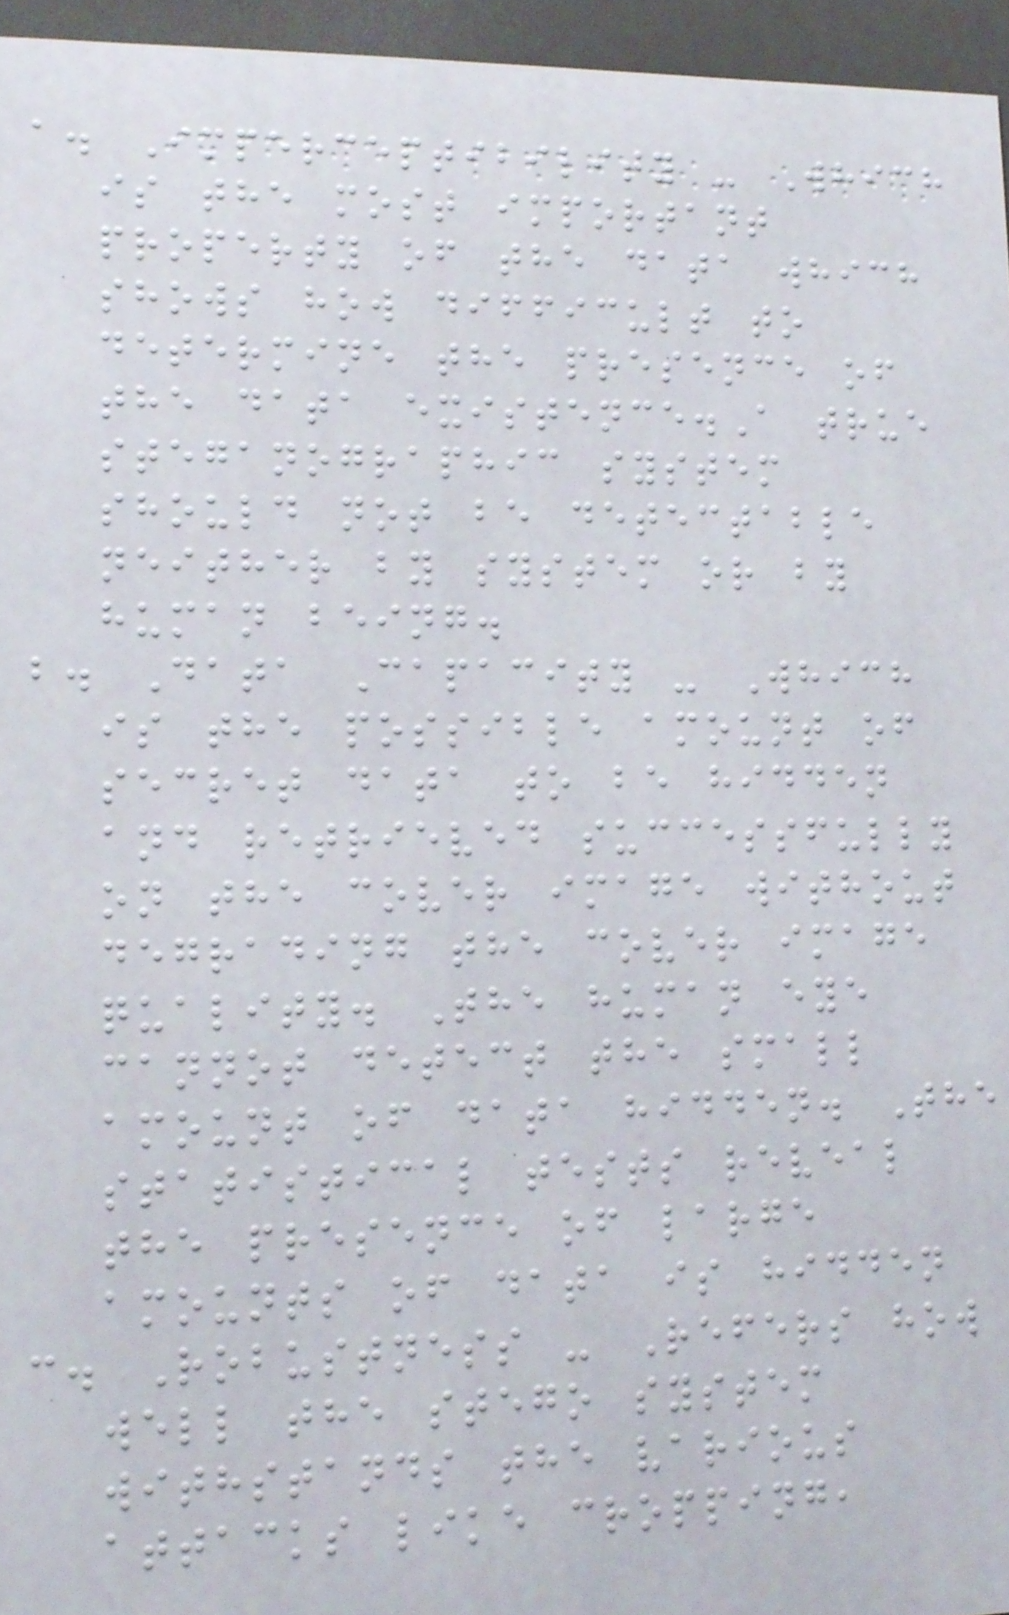a. Imperceptibility - Which
is the most important
property of the data which
shows how difficult to
determine the presence of
the data existence.A true
steganographic system
should not be detectable
neither by system or by
human being.
b. Data Capacity - Which
is the possible amount of
secret data to be hidden
and retrieved successfully
on the cover image without
degrading the cover image
quality. The human eye
cannot detect the small
amount of data hidden. The
statistical tests reveal
the presence of large
amounts of data is hidden
c. Robustness - Refers how
well the stego system
withstands the various
attacks like cropping,
